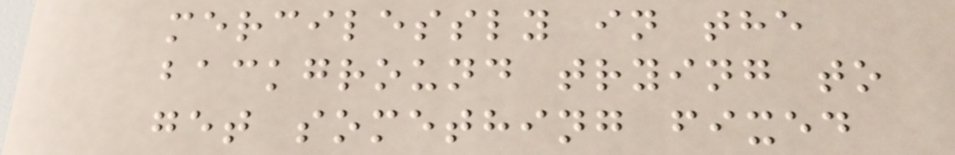mercilessly in the
background trying to
get something fixed
